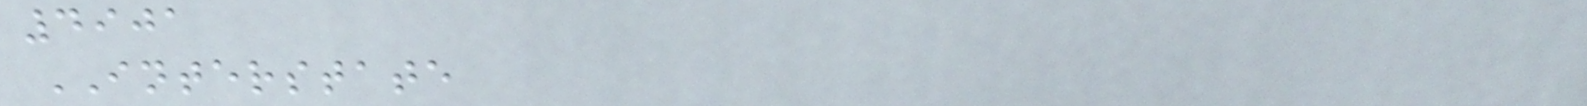4901
INTERSTATE
